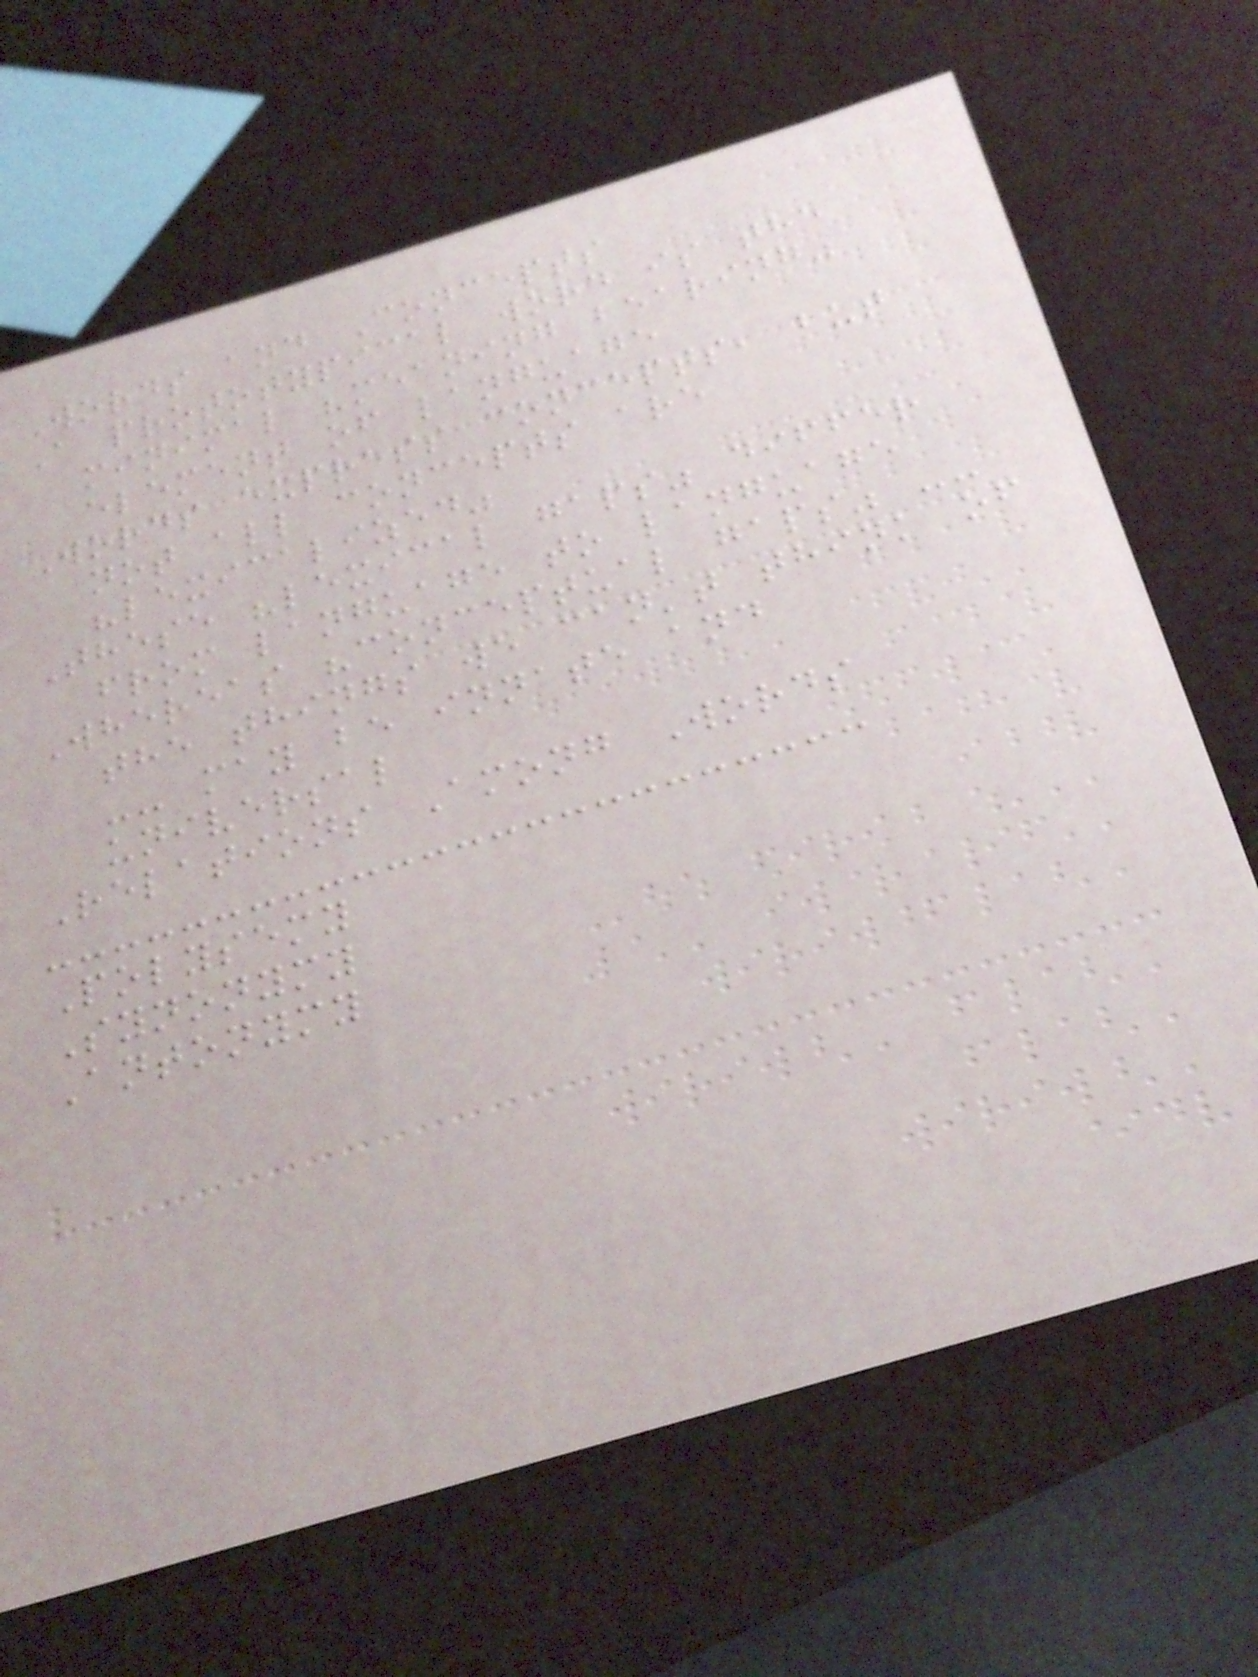Words and Concepts
A prototypical word is the
minimal "meaning bearing"
element of language
Words express concepts, but
not all concepts are
"lexicalized"
These "lexical gaps" differ
from language to language
Whereas "conceptual gaps" --
the things we can't think of
-- may be innate and
universal
Relations Among Words
Polysemy
Synonymy
Antonymy
